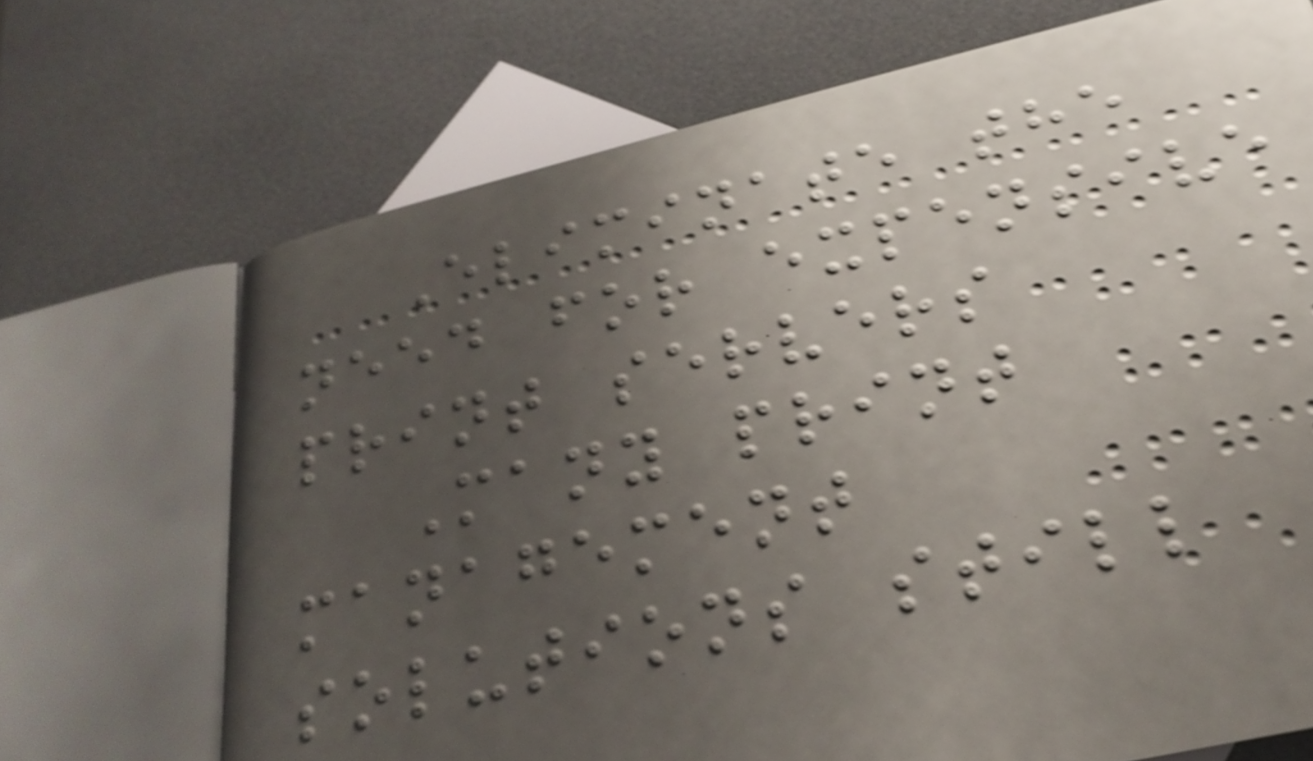Eliminate the
need for expensive
print servers
Many print
management
solutions still
